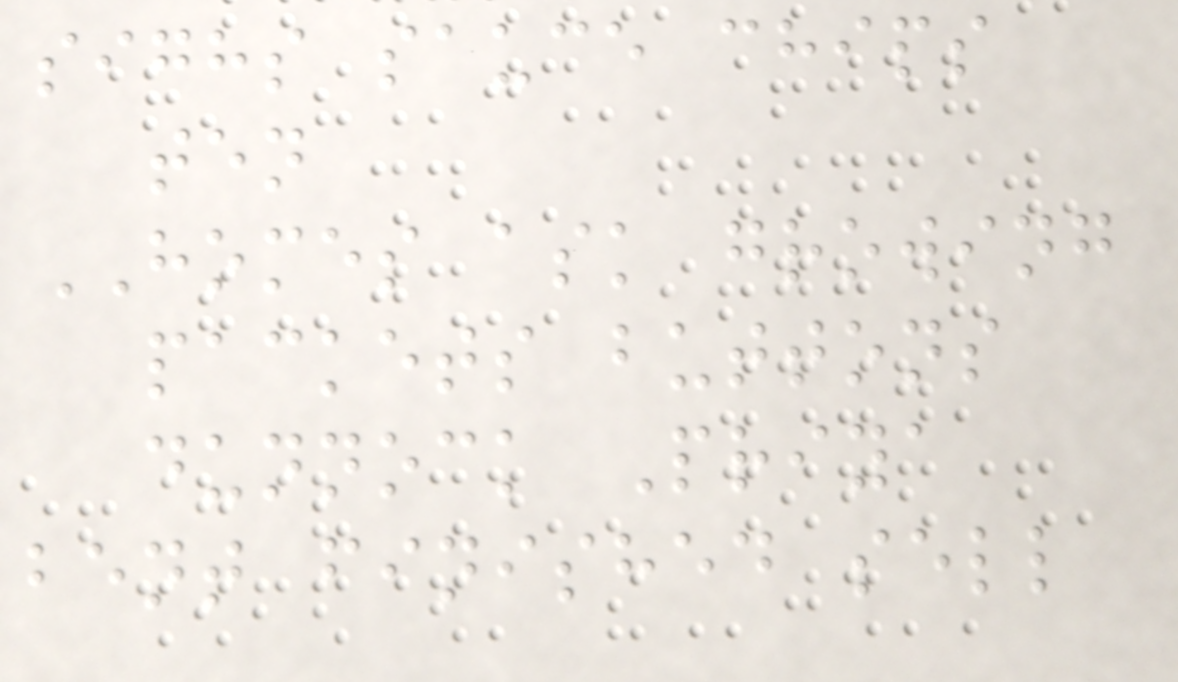sighs sauce chips
ten
HOMES ask growing
packets buttons
dunnock Priya
bent finished sell
